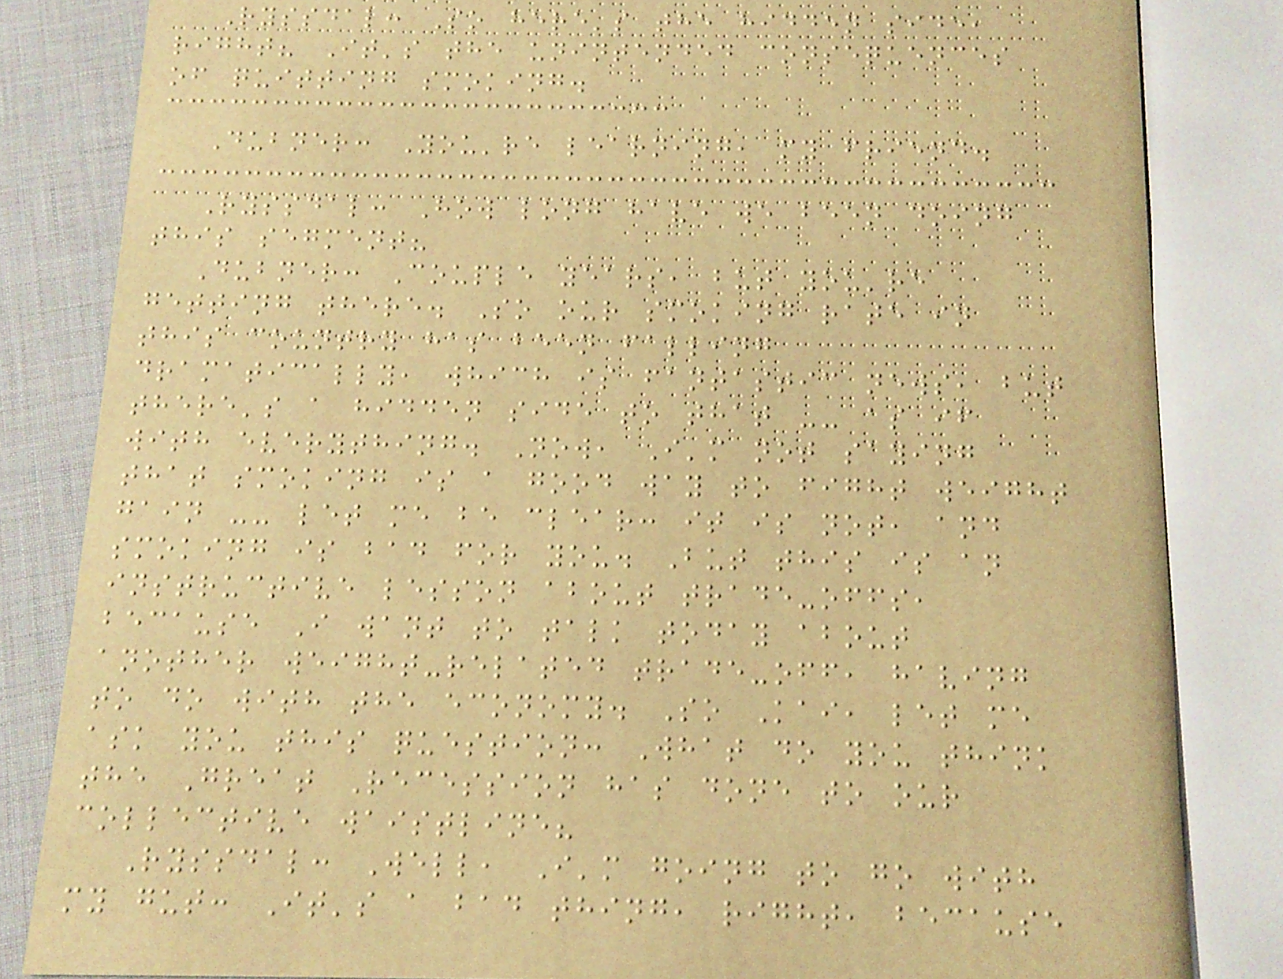Ryssdal: So here's the hidden side,
right? It's the unintended consequences
of quitting smoking.
Dubner: You're learning, my friend.
Ryssdal: How long have we been doing
this segment?
Dubner: Couple years, but you're
getting there. So our smoking rate in
this country has been falling
dramatically, which is fantastic news, but
there's a hidden side to that -- as if
with everything. Now, I'm not saying
that smoking is a good way to fight weight
gain -- let me be clear: it is not, and
smoking is bad for you. But this is an
instructive lesson about trade-offs,
because I want to talk today about
another weight-related trade-off, having
to do with the economy. So Kai, let me
ask you this question: What do you think
the Great Recession has done to our
collective waistline?
Ryssdal: Well, I'm going to go with
my gut: It's a bad thing, right, because
